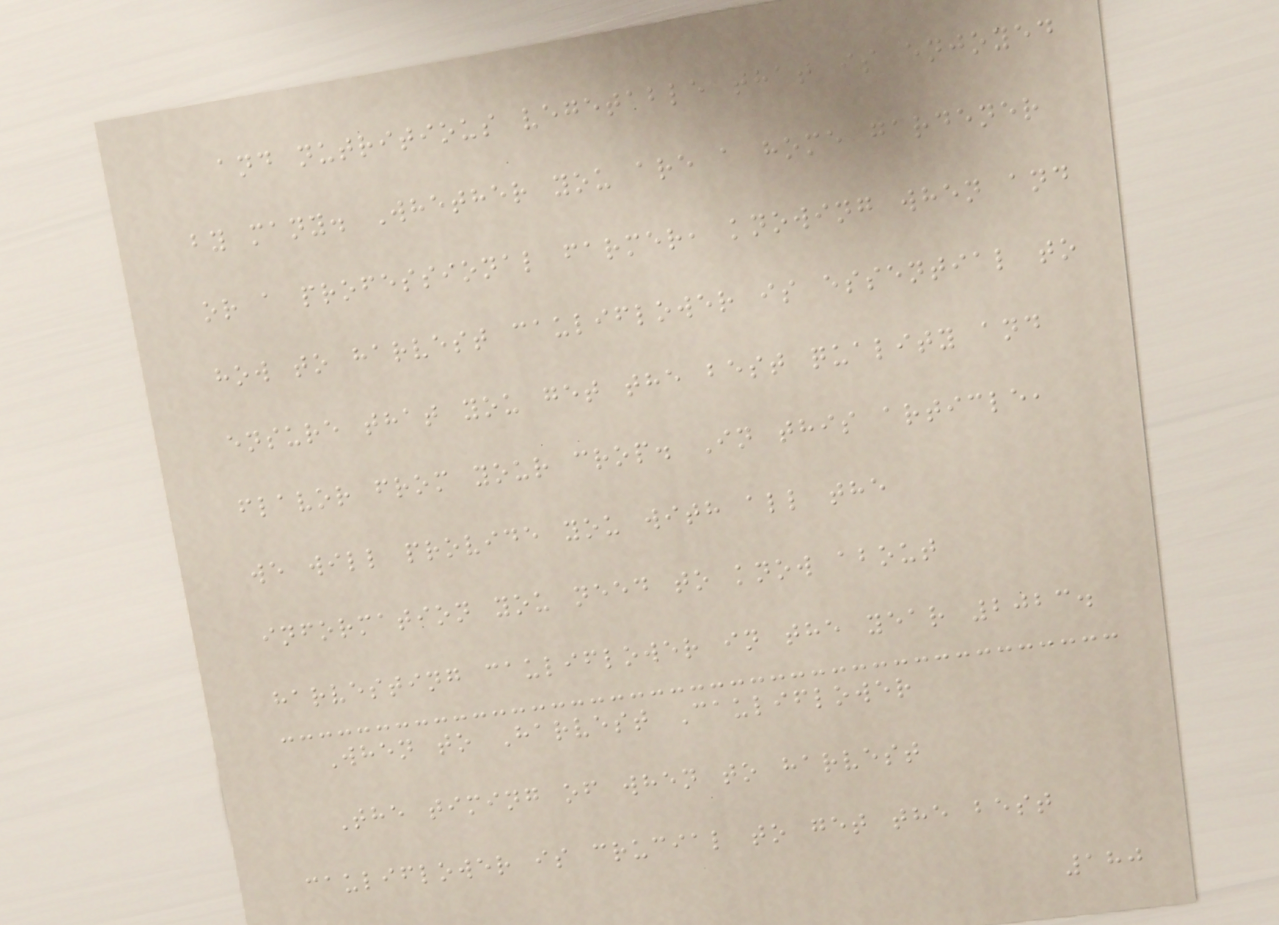and nutritious vegetable that is enjoyed
by many. Whether you are a home gardener
or a professional farmer, knowing when and
how to harvest cauliflower is essential to
ensure that you get the best quality and
flavor from your crop. In this article,
we will provide you with all the
information you need to know about
harvesting cauliflower in the year 2023.
When to Harvest Cauliflower
The timing of when to harvest
cauliflower is crucial to get the best
180
